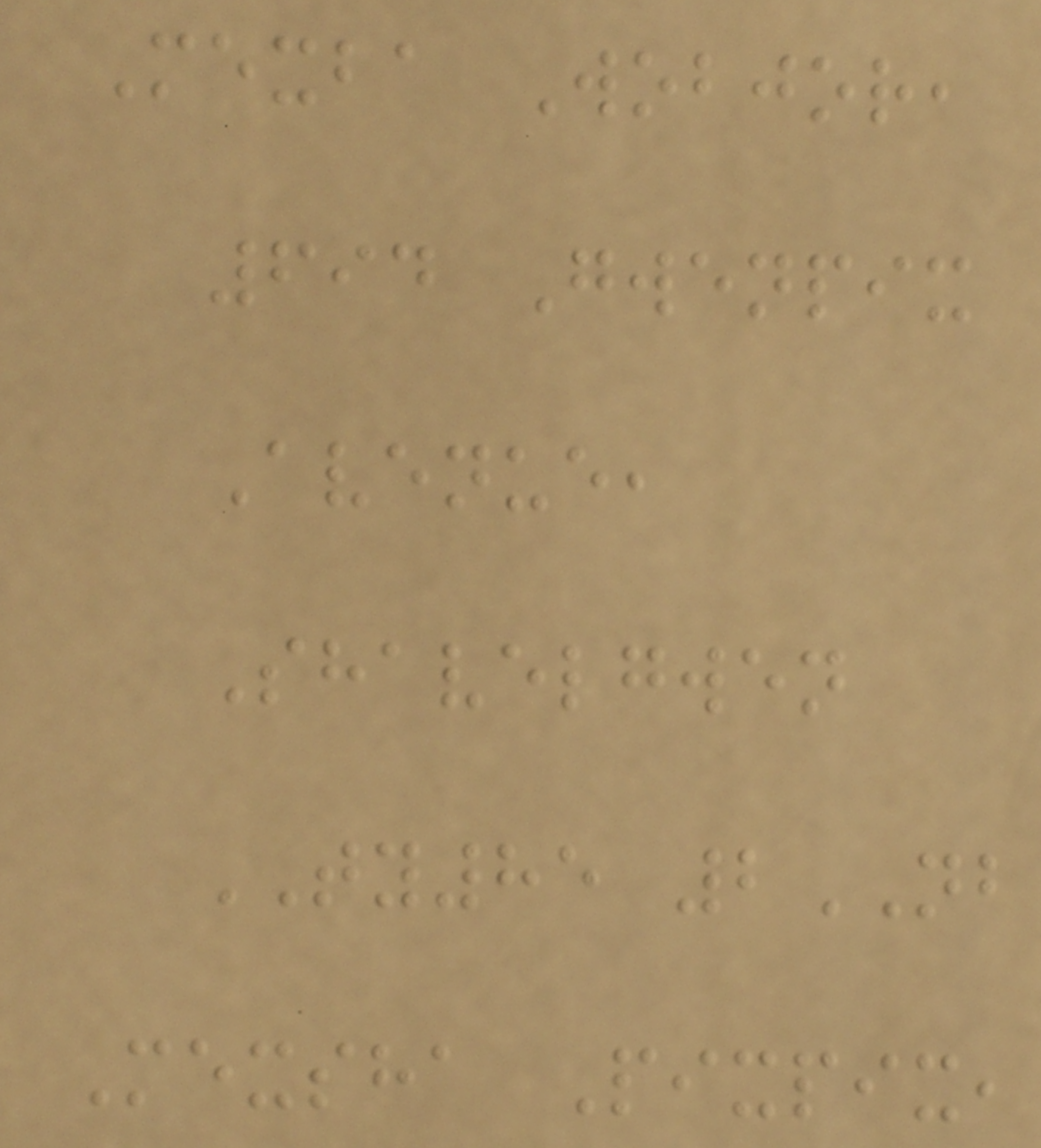Mexba Wobjor,
694 Gwenpix
Avenue,
Shavelgwen
TY85 2NB
Mexsha Pixpix,
